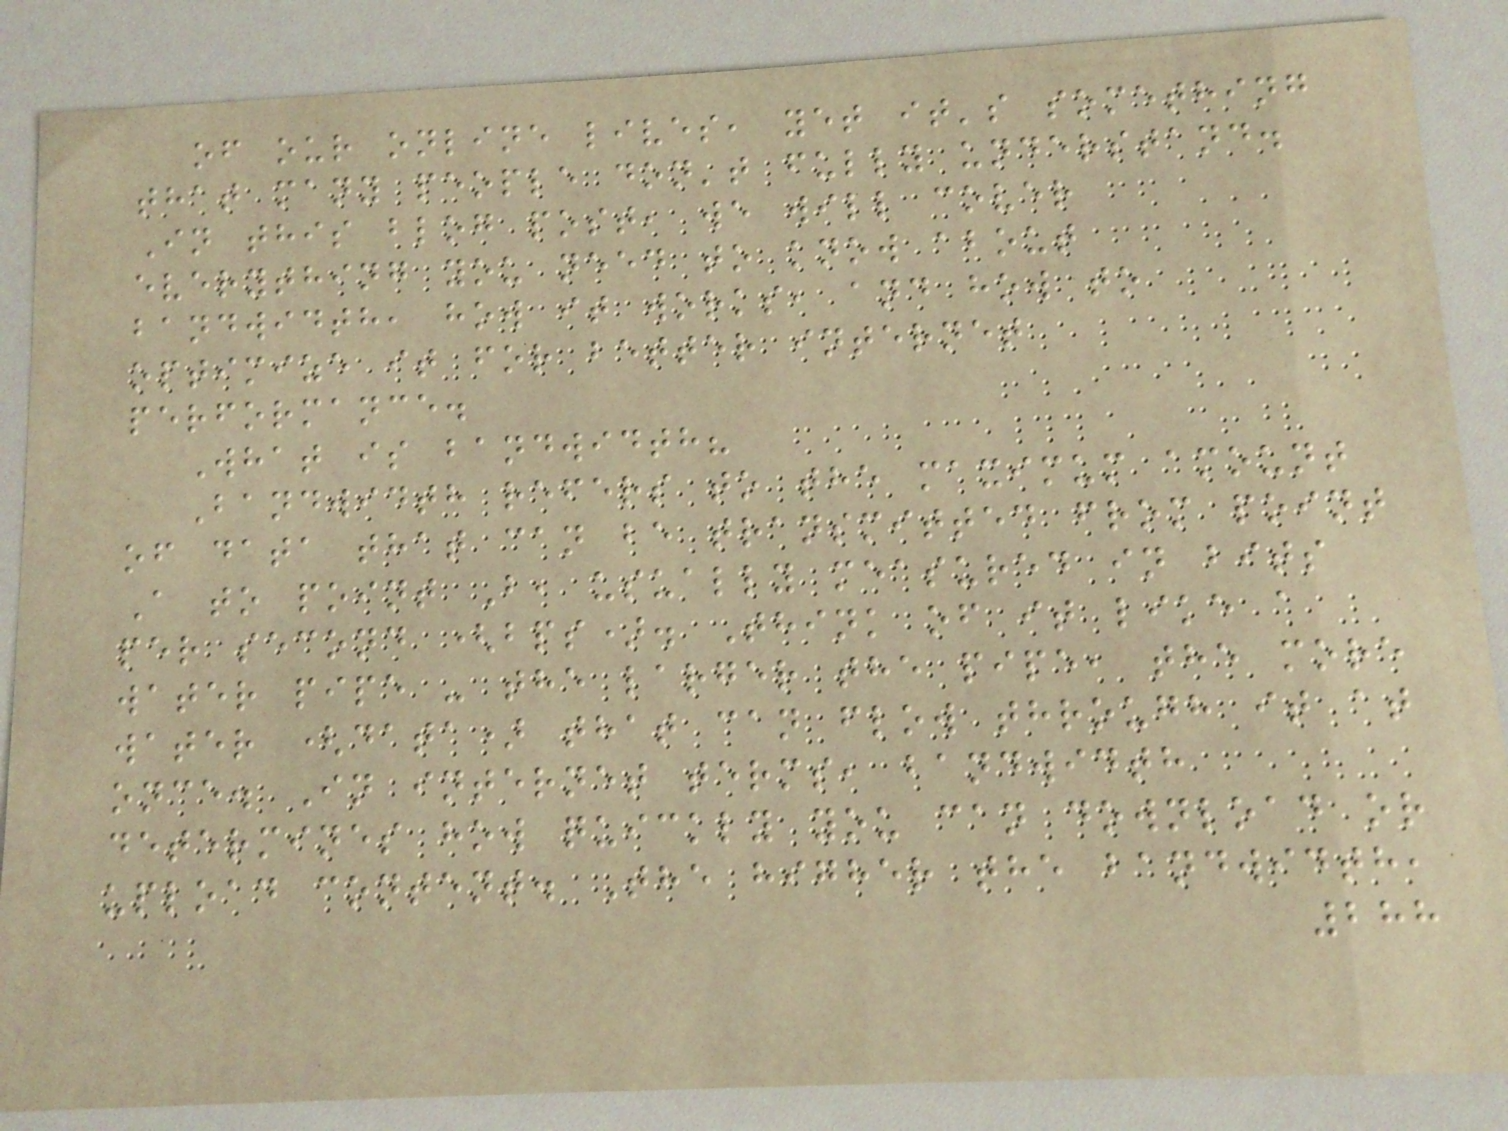of our online lives, yet it's something
that many people don't fully understand.
In this blog post, we will cover
everything you need to know about
bandwidth, how it works, and how to
optimize it for better internet
performance.
What is bandwidth?
Bandwidth refers to the maximum amount
of data that can be transmitted from point
A to point B, usually measured in bits
per second (bps). Think of it like a
water pipe - the larger the pipe, the more
water (data) that can flow through it at
once. In internet terms, bandwidth
determines how quickly you can download or
upload content. The higher the bandwidth,
288
